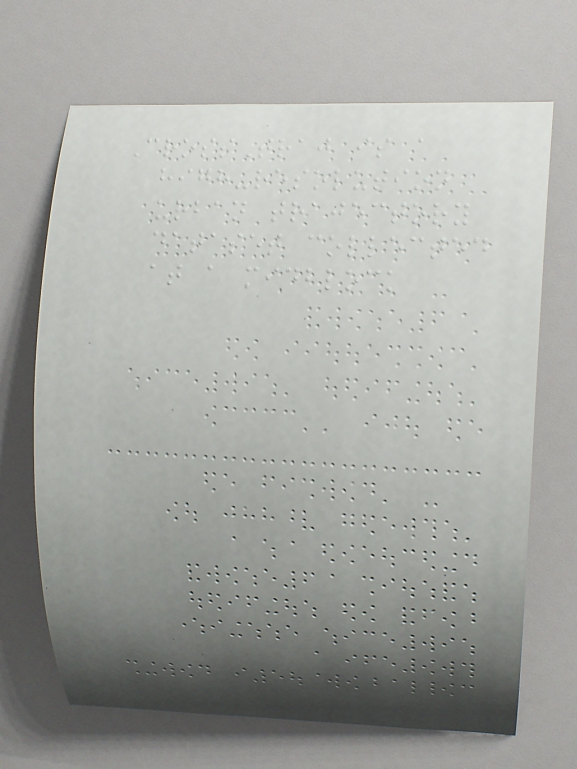CrossTraj is a
high-resolution
urban trajectory
dataset collected
at a midblock
